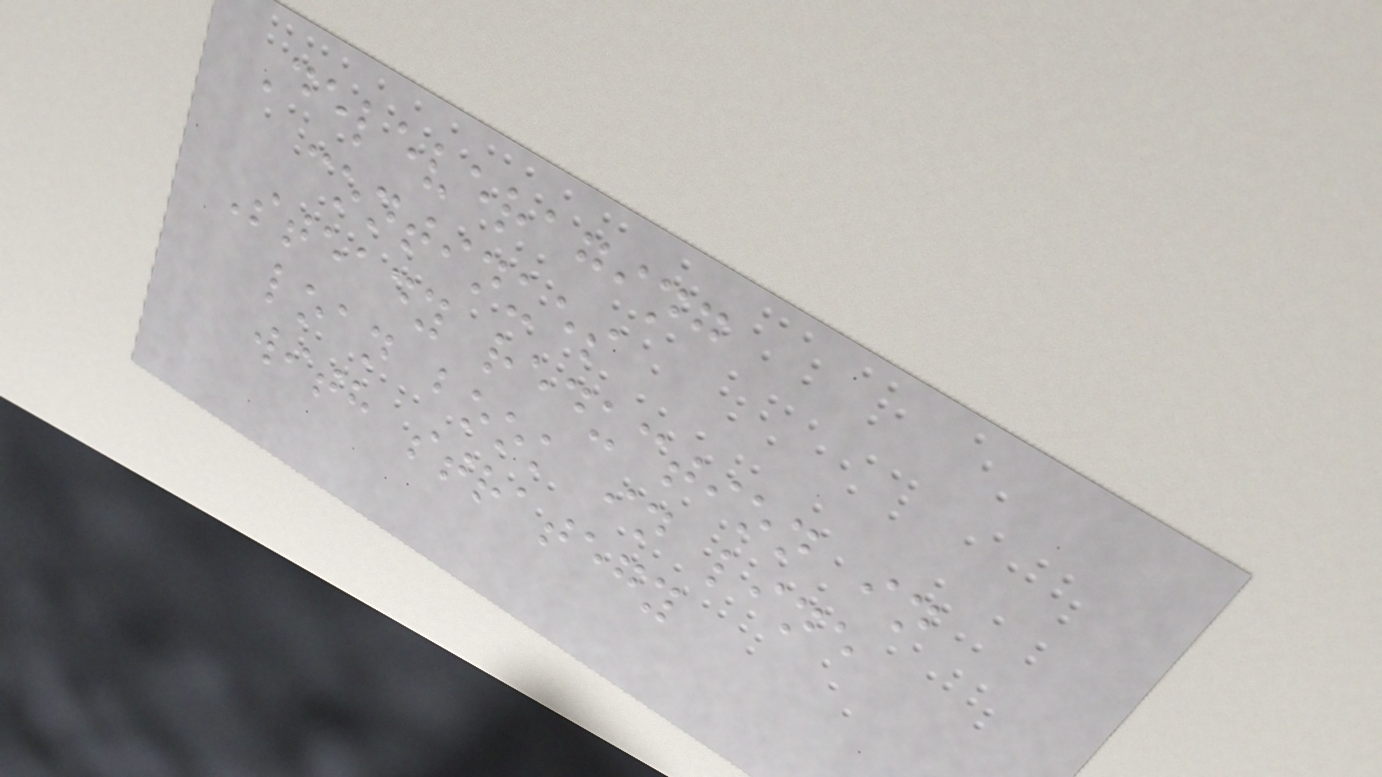Deleveraging
continues
Steady reduction in
loan book in line
with strategy
